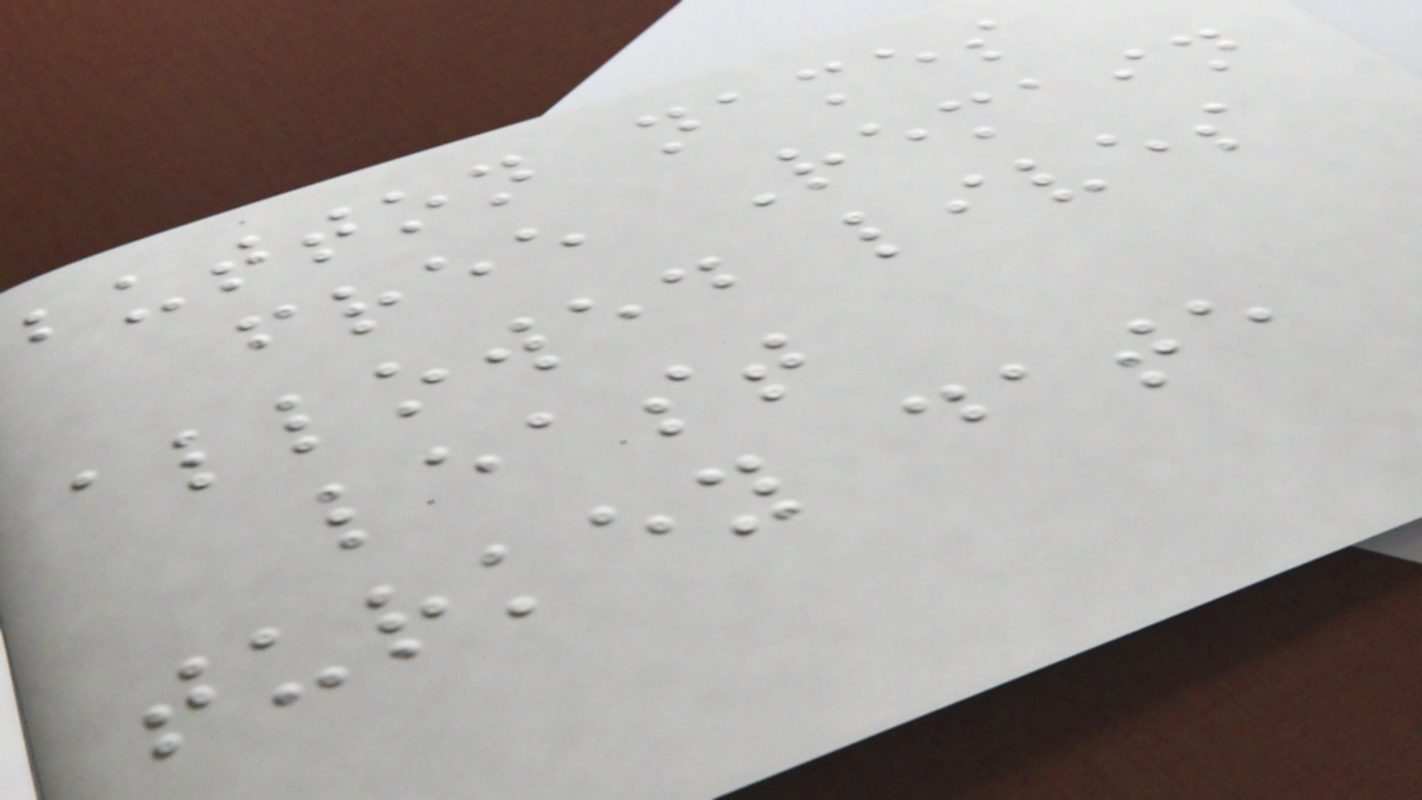button names
free Remain
allowed lives
least
turkey date
